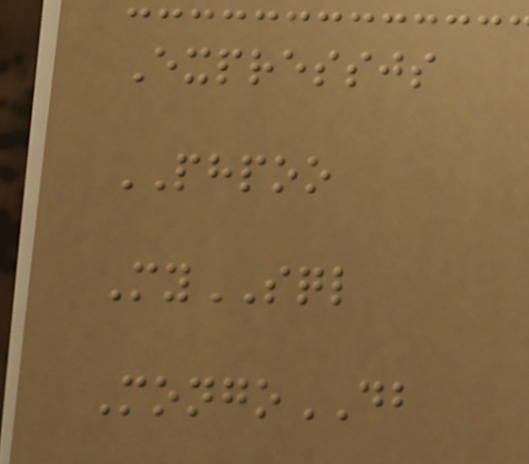Expressjs
PHPOO
MySQL
MongoDB
